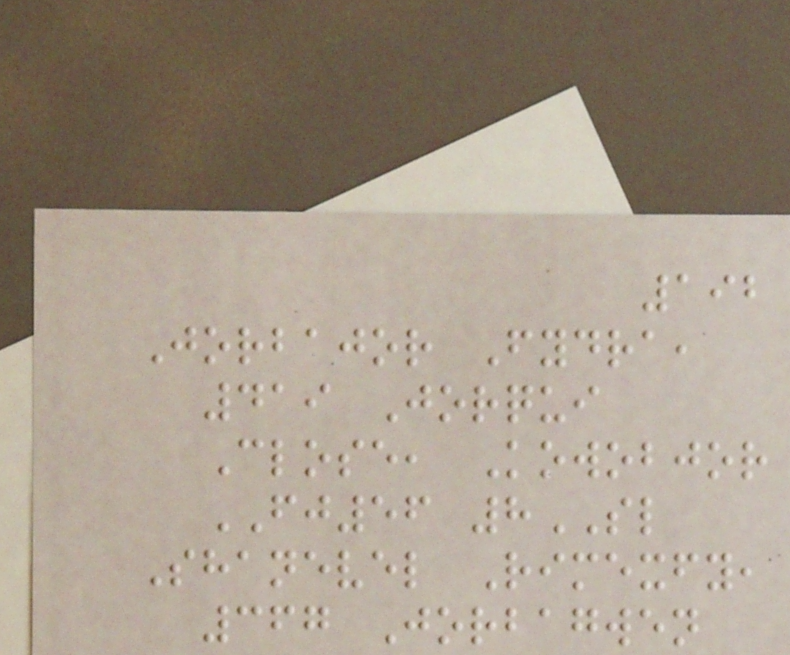192
Jorbajor Fydra,
419 Jorqui
Close, Kowobjor
FJ56 8SL
Shanevel Rimexfy,
367 Jorbagwen
